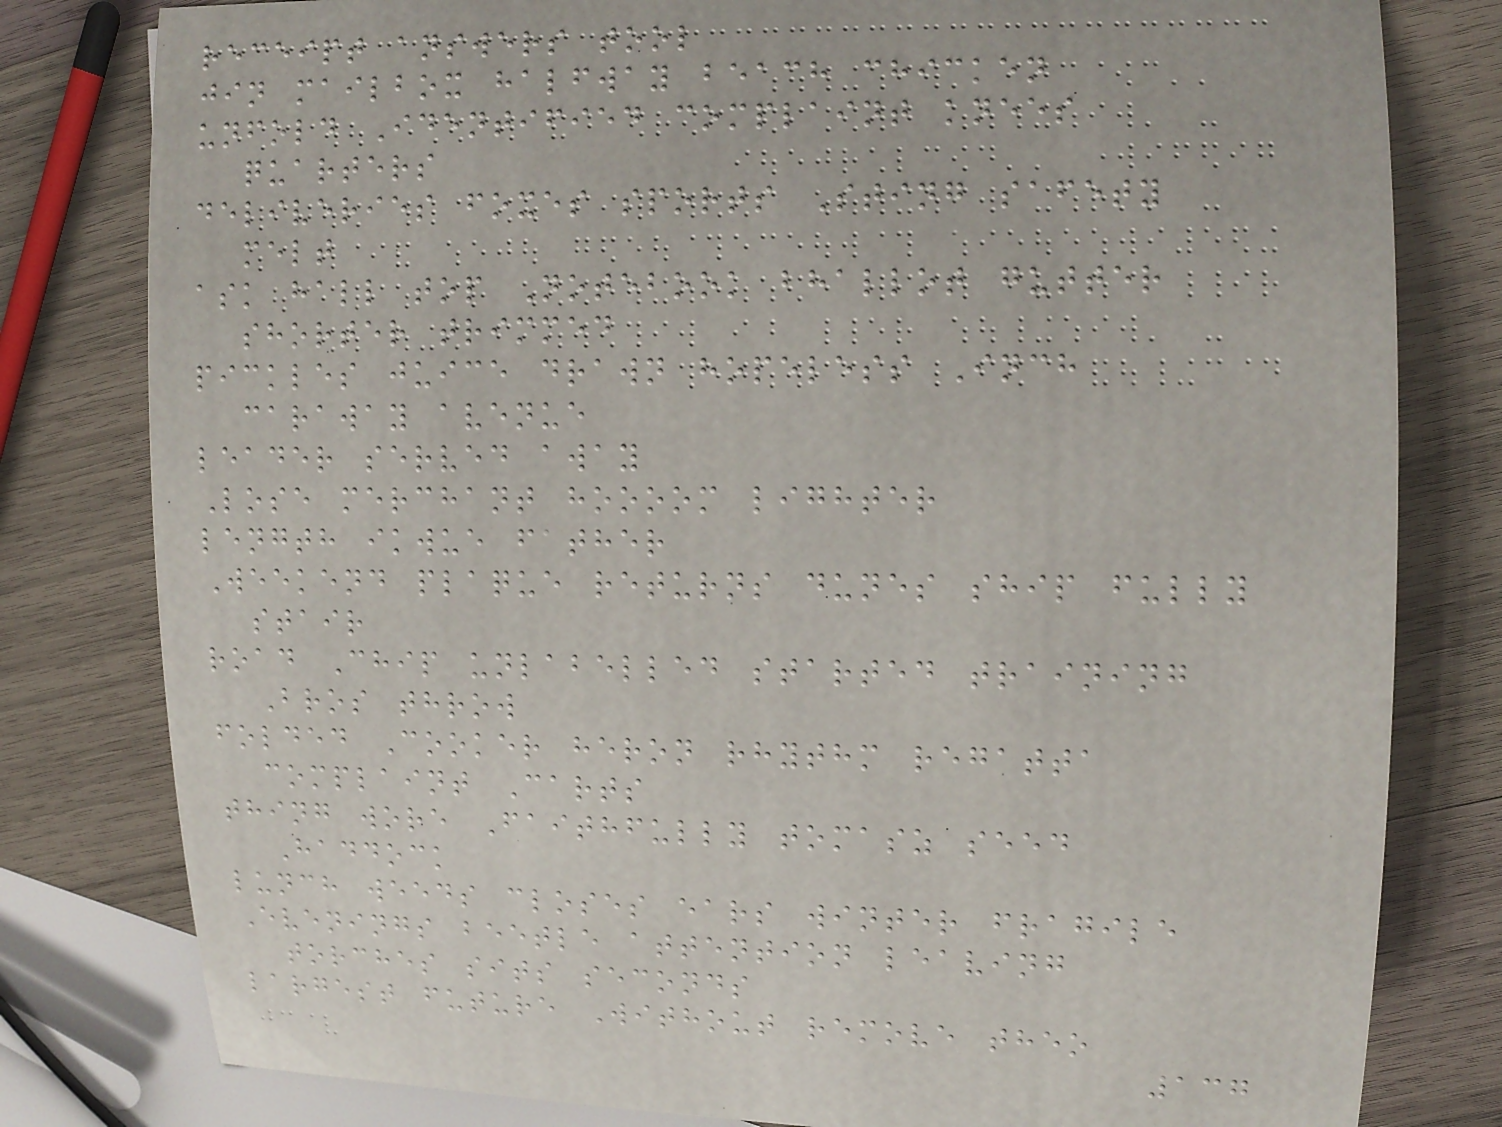receipt answers tool
jin mailbox halfway beach chicken
unfold Identified complaint knees
quarters
deliveries foxes sports Sting safety
melt
ask hall top Notebook bhallot gutter
shorter trimmed
pickles juice drawn hopeless Inch
caraway avenue
leader served away
Lose merchant hoooom lighter
length ikwue father
Weekend plaque returns dunes ship fully
stair
road Chip unlabelled started training
Bros throw
folded Cooker heron rhythm regatta
complaint Carts
thing wore Faithfully tomasz seed
Haddock
lunch weeds closes ears winter fragile
Evenings beetle attention leaving
torches sits seconds
largest future Without remove theo
137
